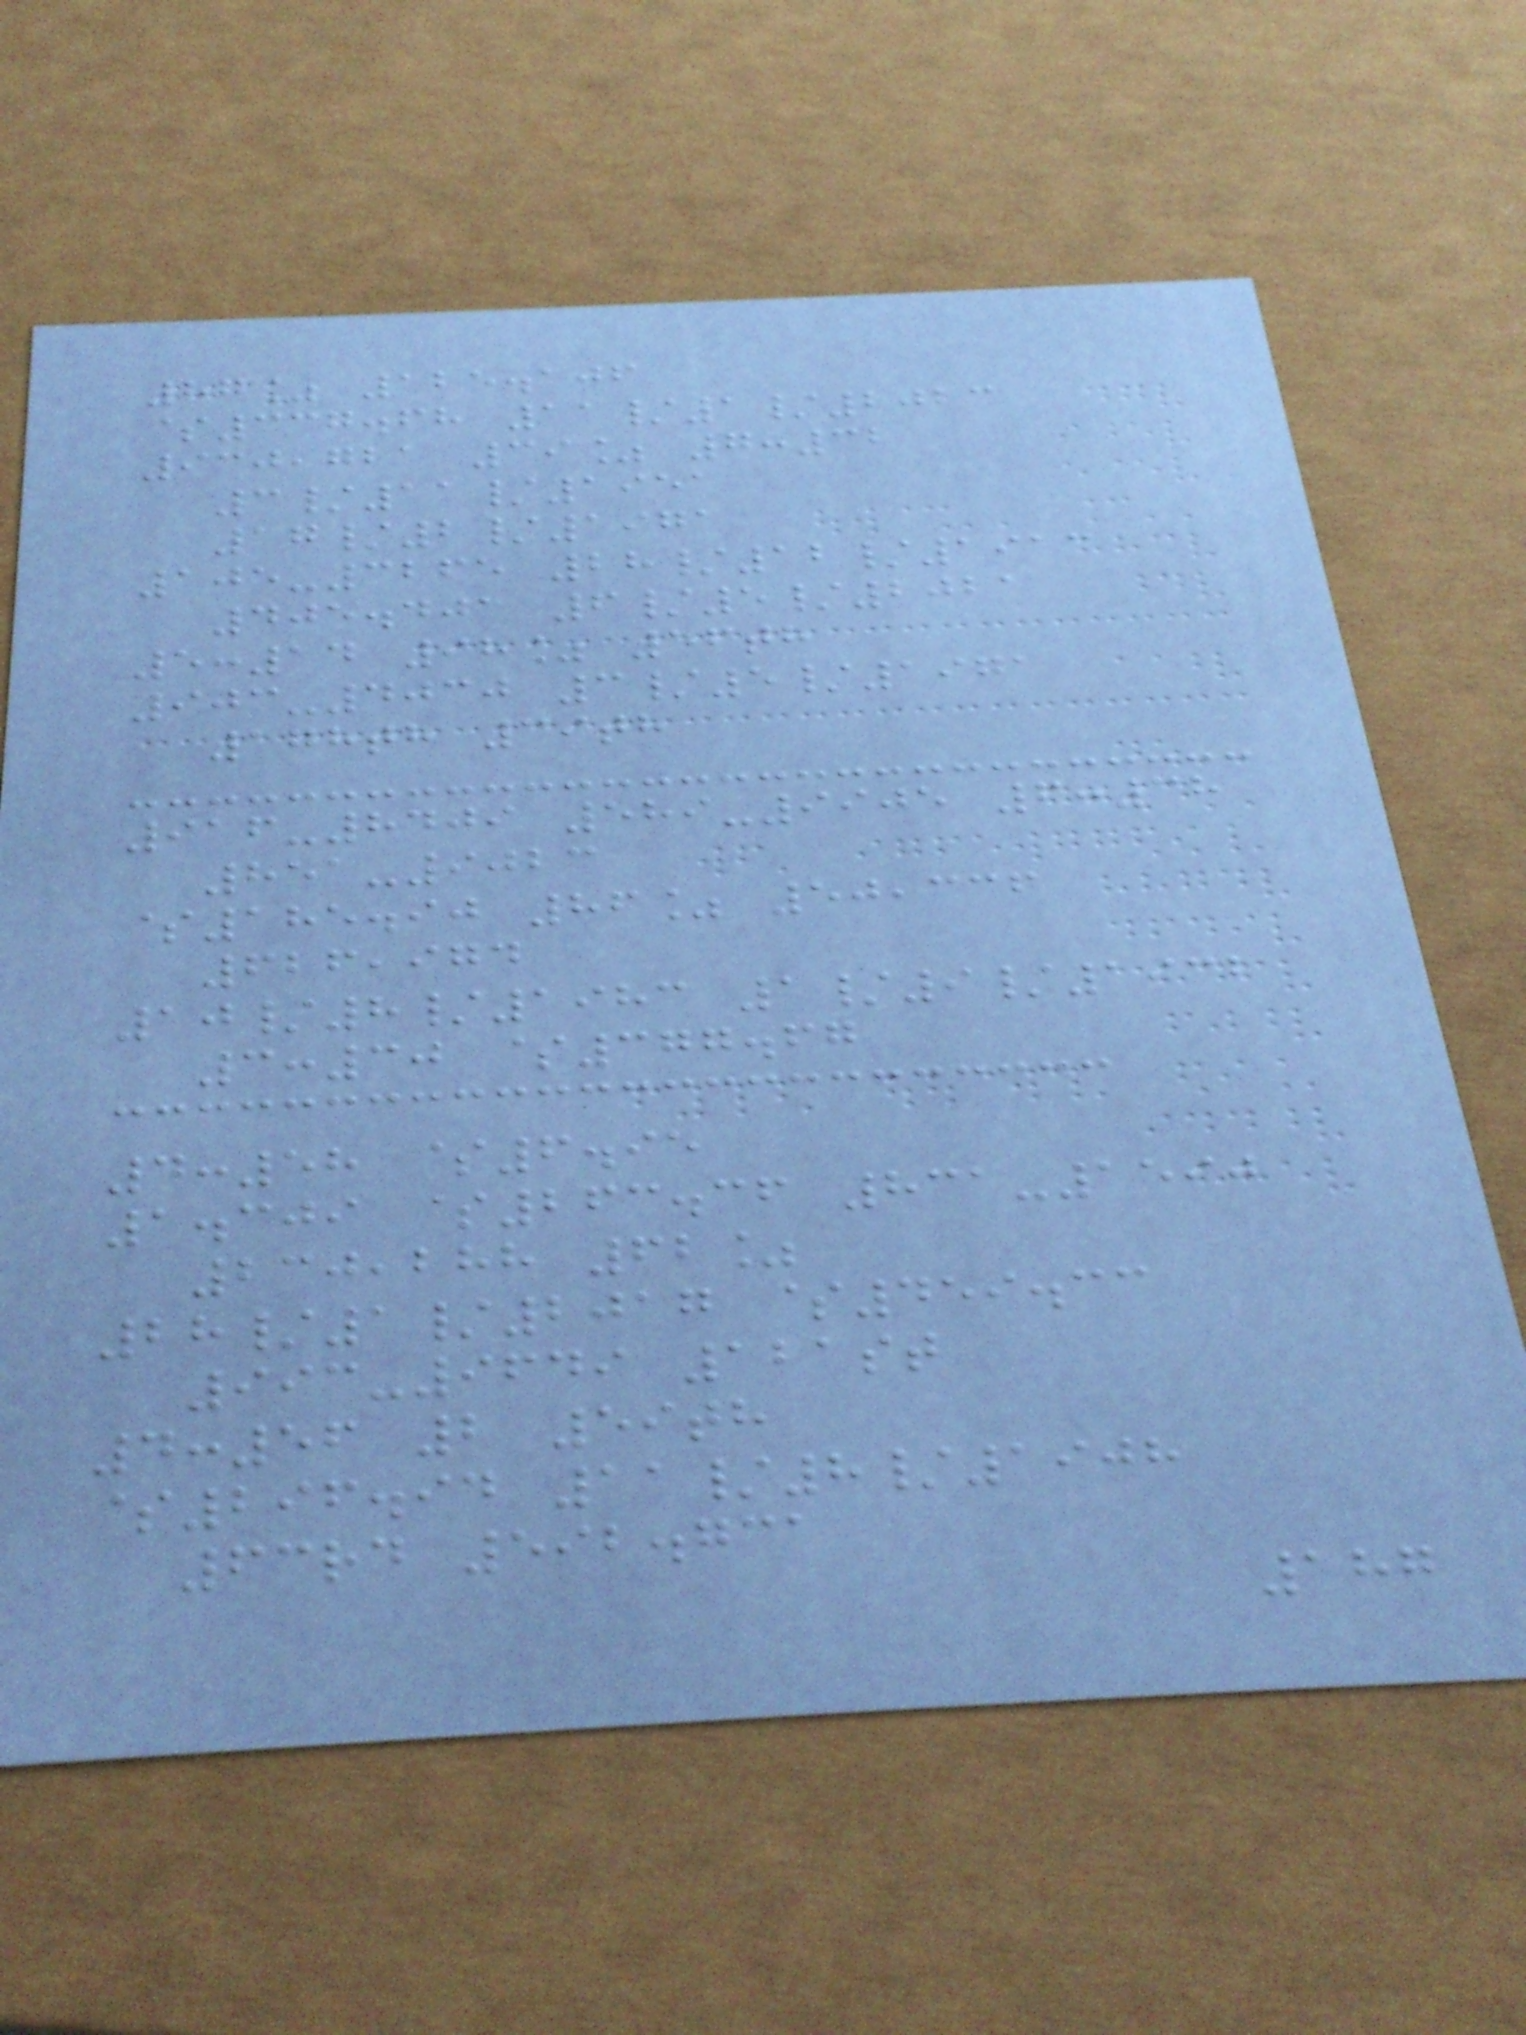87% 125.106
$337.68 11/1/2023
930,721 39% 7:32
3/11/1951
17/2/1971
105-3265 28/12/1913
405.401 6/5/2021
5:14 98% 56th
903-4030 3/5/1971
178th 39th
916-8409 589-9905 6:38
851-9023
$185.90 86% 50,336
626,974
10/8/1983 1/9/1932
3:30 $377.67
4:58 $6.95
1.309 $263.36 831-1590
230,288 62%
28/1/2017 $459.33
993-9649 121st
4:56 2 59th
$296.94 11/8/1908
63rd 592.731
187
